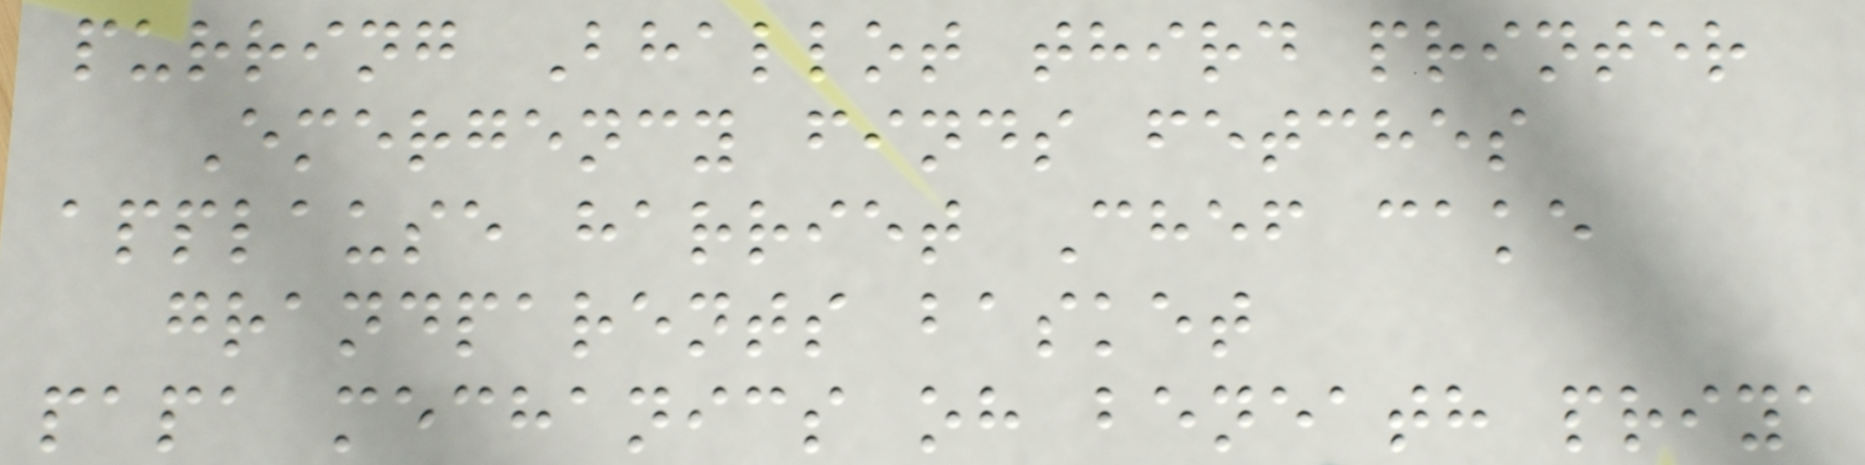purring Bhallot third printer
Emergency finds fetches
applause harriet Chef cake
grandparents basket
papa mechanics oh beneath priya
